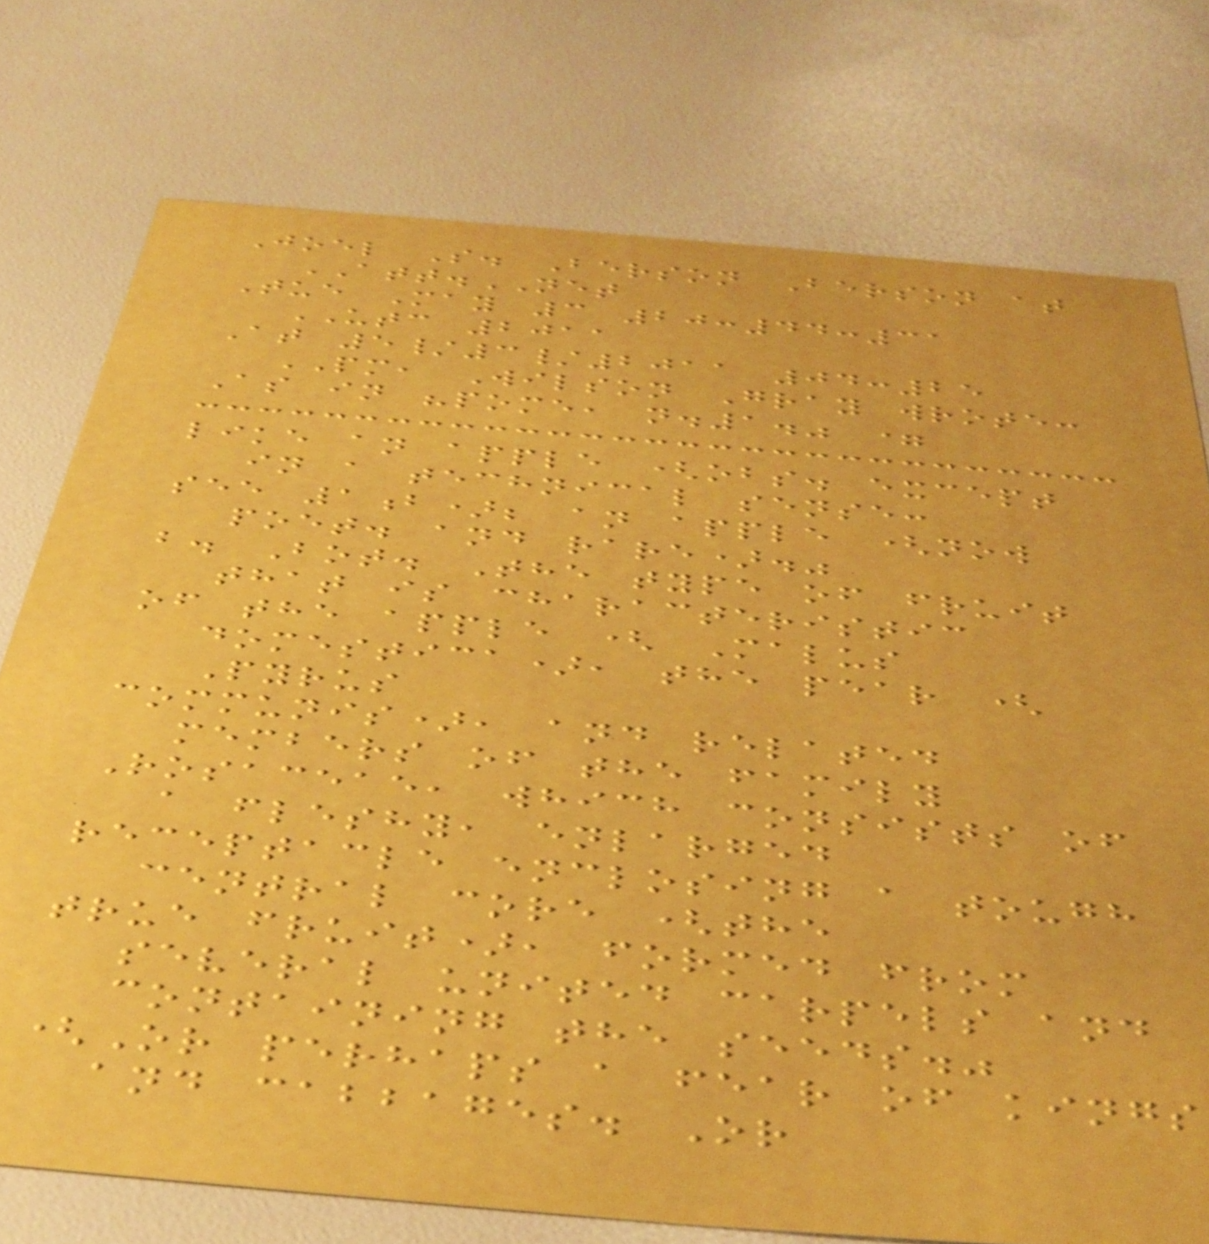Joel S. Berson Berson at
ATT.NET
Tue May 3 20:44:31
UTC 2011
At 5/3/2011 04:25
PM, Wilson Gray wrote:
As in "pome, n.1." =
like an apple (obs. except
in a technical sense:
see 1b); an apple (now
poet. and rare)."
b. Bot. The type of fruit
that is characteristic
of the apple ( Malus
domestica), the pear (
Pyrus
communis), and related
members of the family
Rosaceae, which consists of
a fleshy, enlarged
receptacle enclosing a tough
central core (the
true fruit), formed from
several united carpels and
containing the seeds."
(Or perhaps a fear of kings
and cabbages. Or
